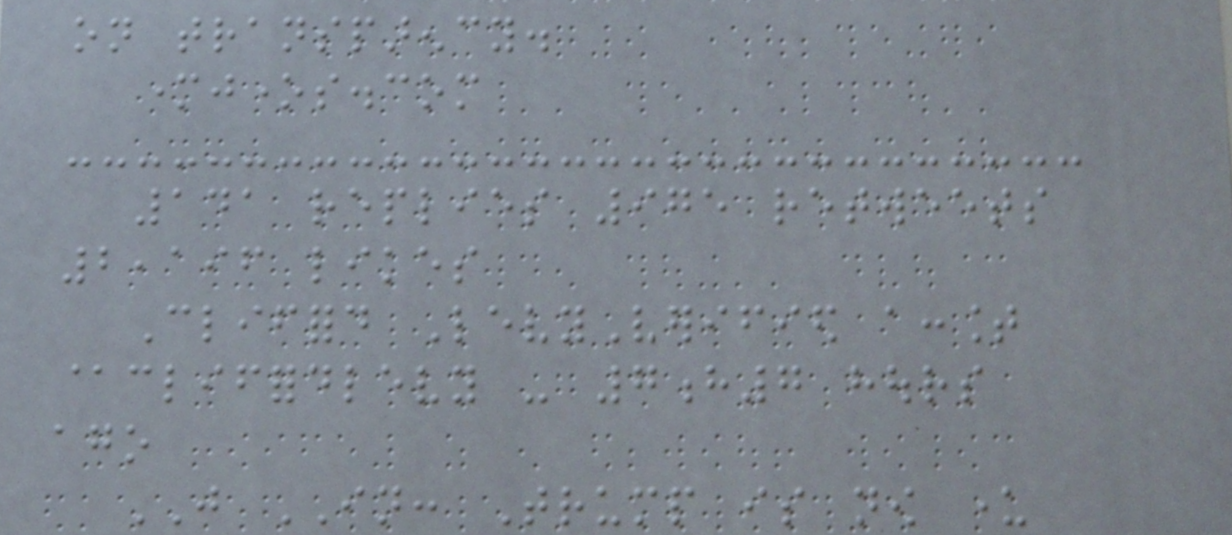on transparency.
motherjones.com
141 replies 975 retweets
2,196 likes
Clifford LevyVerified account
@cliffordlevy - 7h7 hours
ago
JUST IN: Trump is now under
